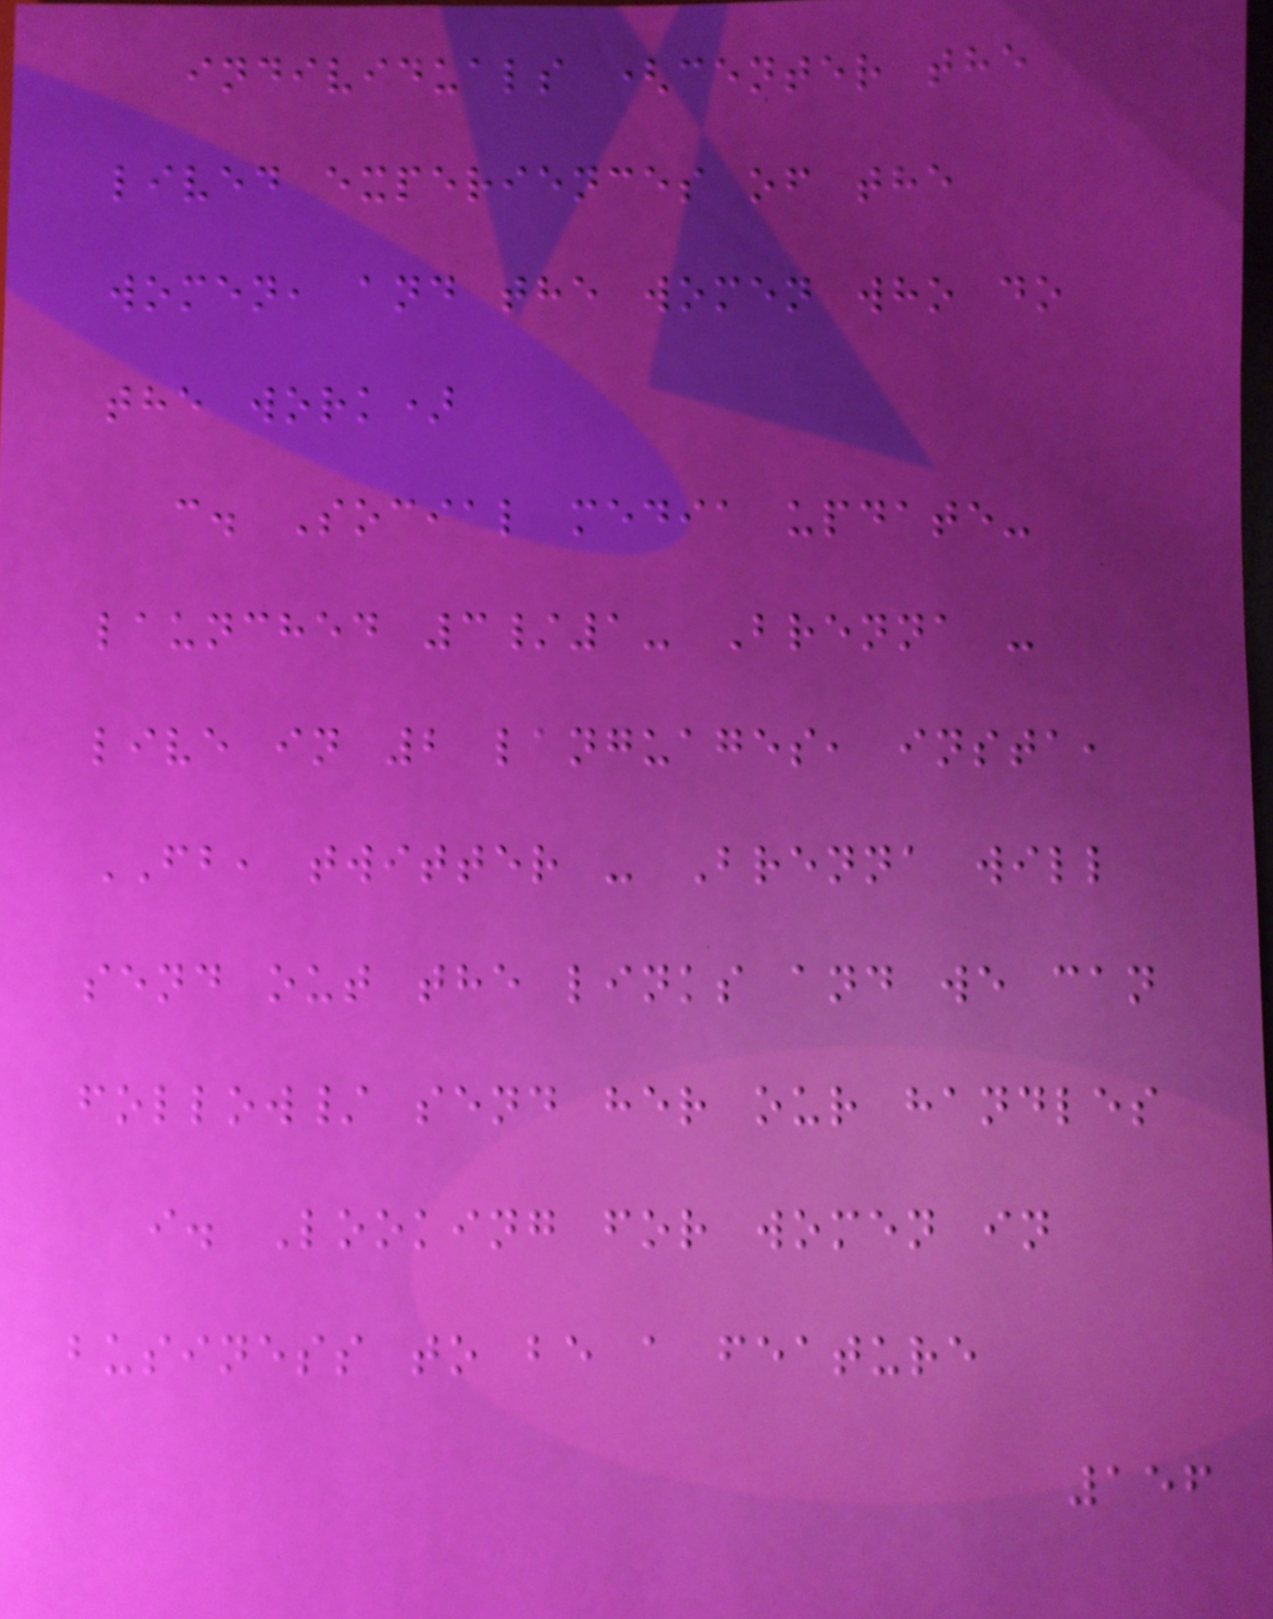individuals (center the
lived experiences of the
women, and the women who do
the work)
c. Social media update-
launched 3/1- Brenna -
live in 2 languages, insta,
FB, twitter - Brenna will
send out the links and we can
follow/ send her our handles
i. Looking for women in
business to be a feature
156
